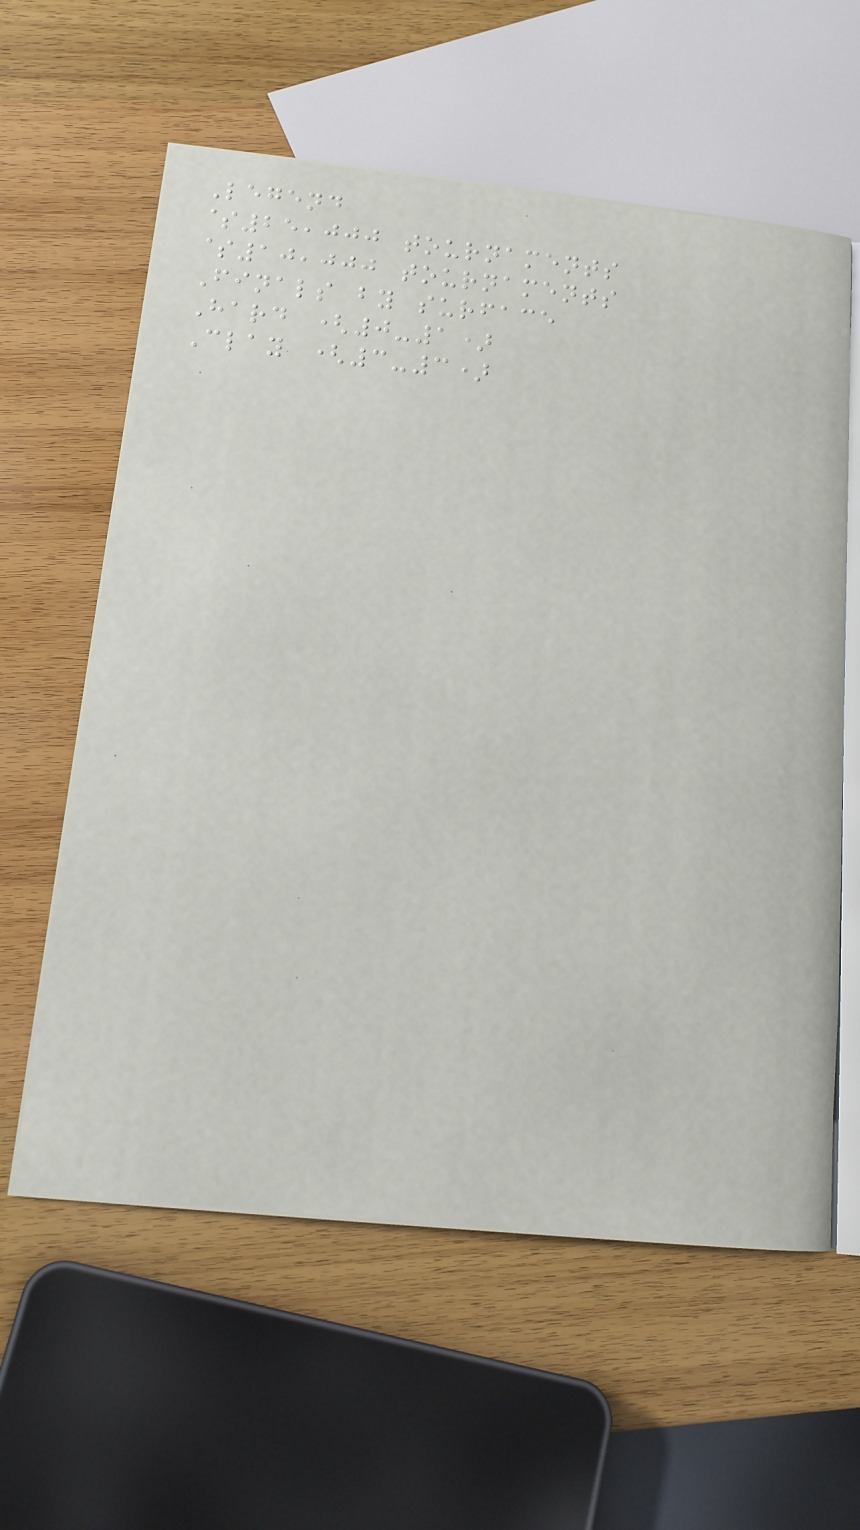Legend
$25,000 tournaments
$10,000 tournaments
Finals by surface
Hard (0-1)
Clay (3-3)
